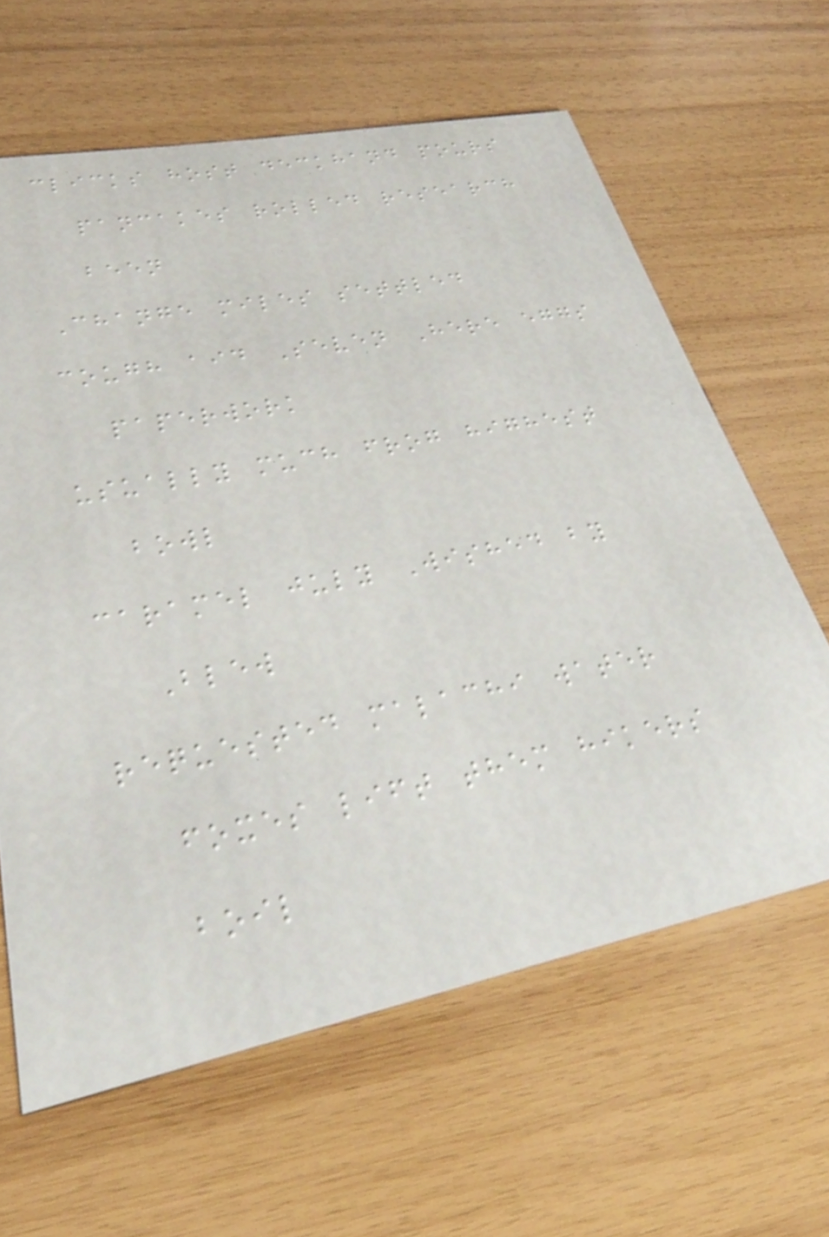clicks host deckhand pours
pancakes rolled research
been
Change miles settled
cough aid Seven Here eggs
paperwork
usually much frog highest
bowl
caramel july Wished by
Blew
requested malachi water
foxes lift them hikers
boil
